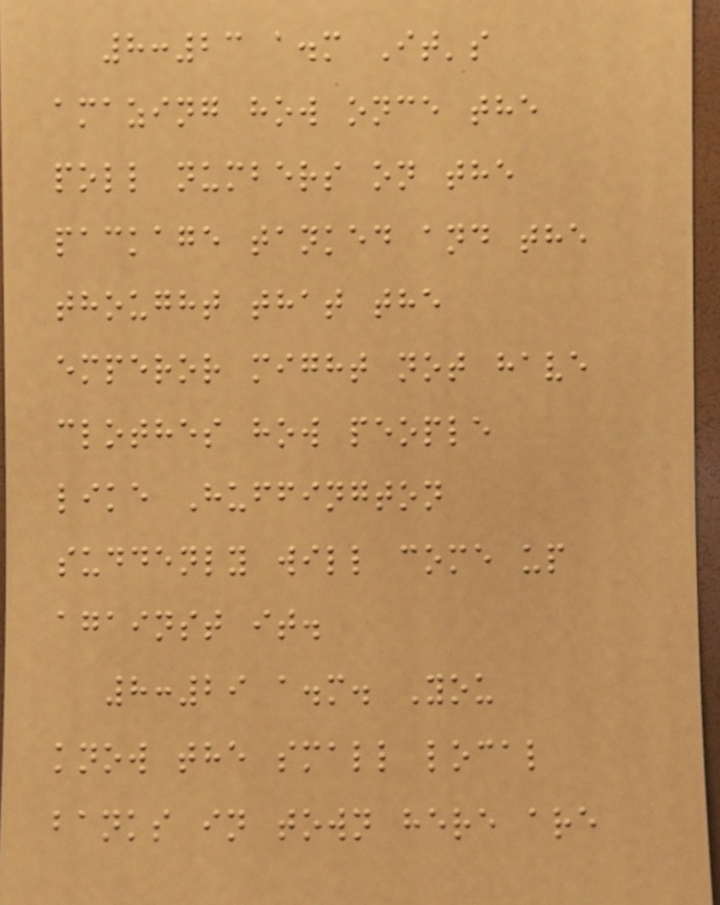8:23 a.m It's
amazing how once the
poll numbers on the
package tanked and the
thought that the
emperor might not have
clothes how people
like Huffington
suddenly will come up
against it.
8:29 a.m. You
know the small local
banks in town here are
